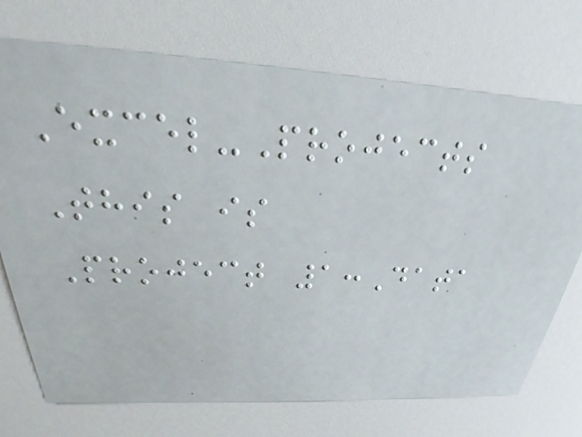Excel-Projects
This is
Project 1:Data
